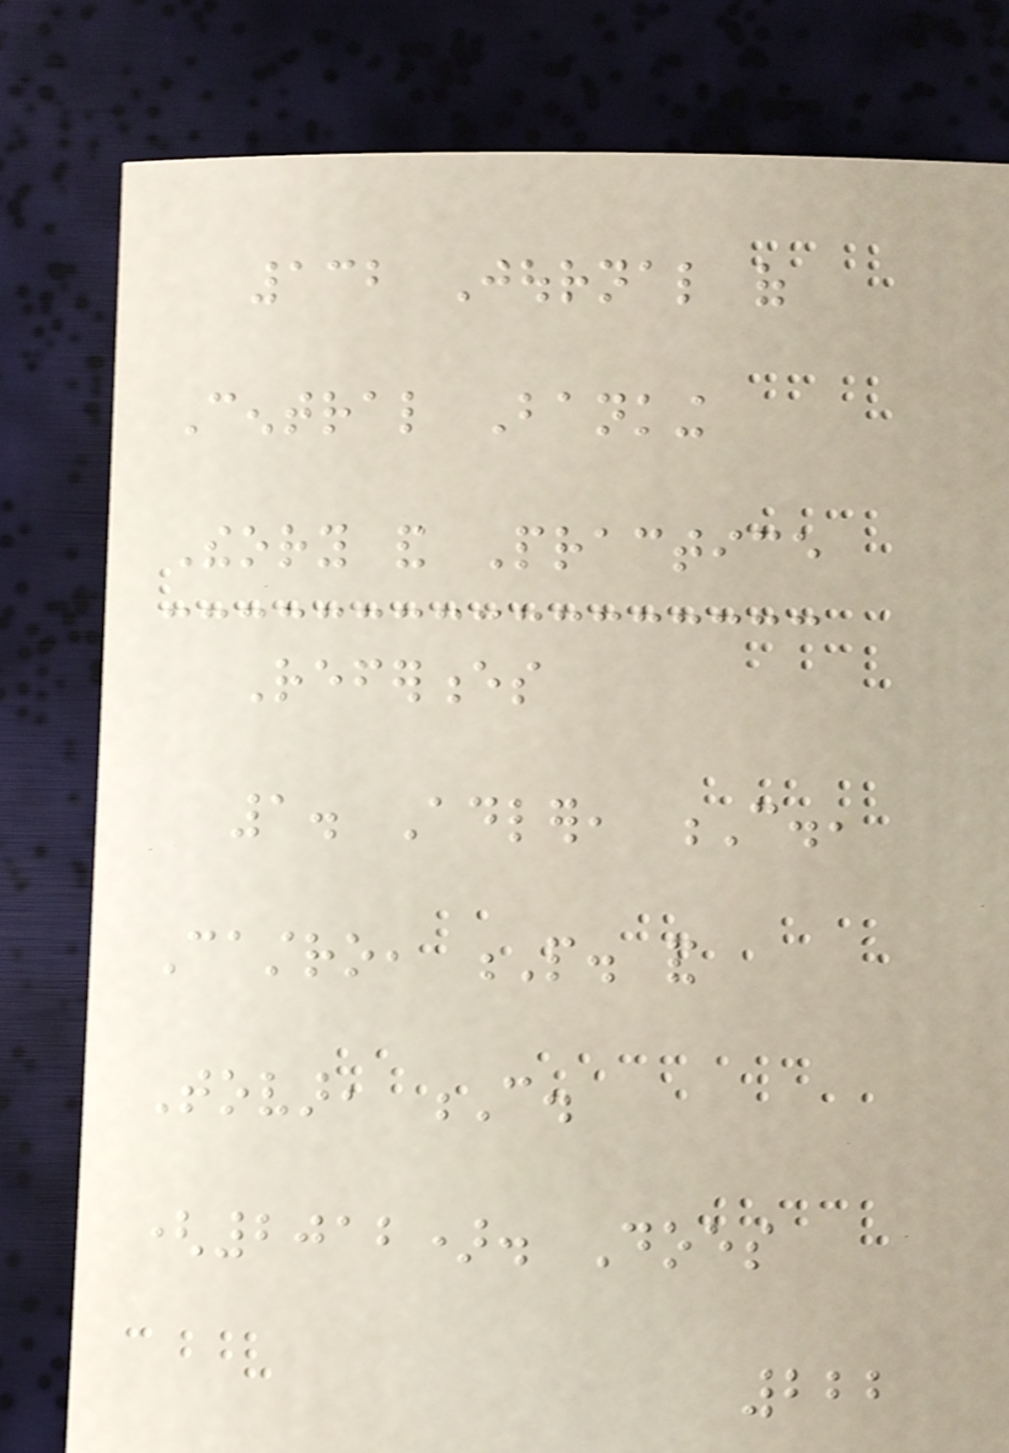132 Journal of
Central Banking
Theory and Practice
References
1. Adler, C.,
Castro, P. and
Tovar, C.
(2012). Does
222
